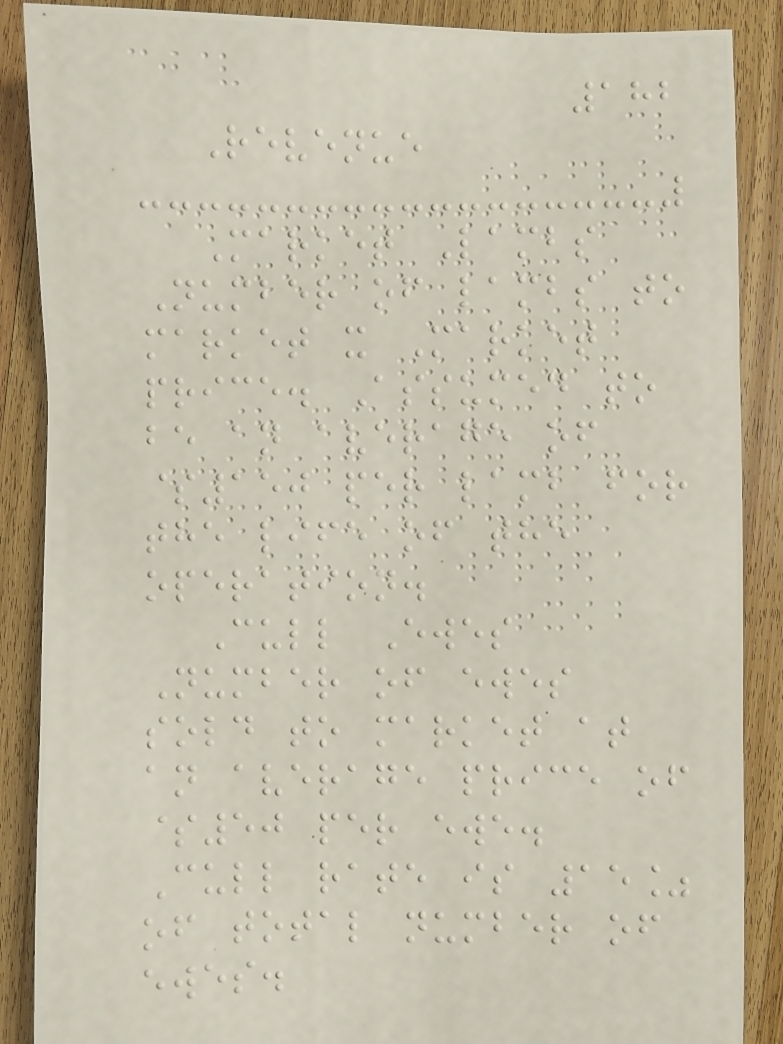182
Revenue
Market Lambs
Number of lambs to
market x Market
price. Assumed to
be an average of
$150 per lamb for
the life of the
operation.
Cull Ewes
Number of ewes
sold to market at
an average price of
$50 per ewe.
Cull rate is 15%
of total number of
ewes.
